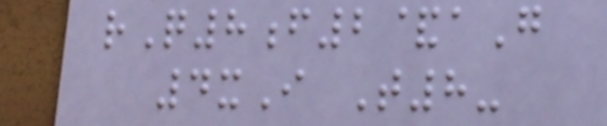rQ8f2&aG
4xI T8-
